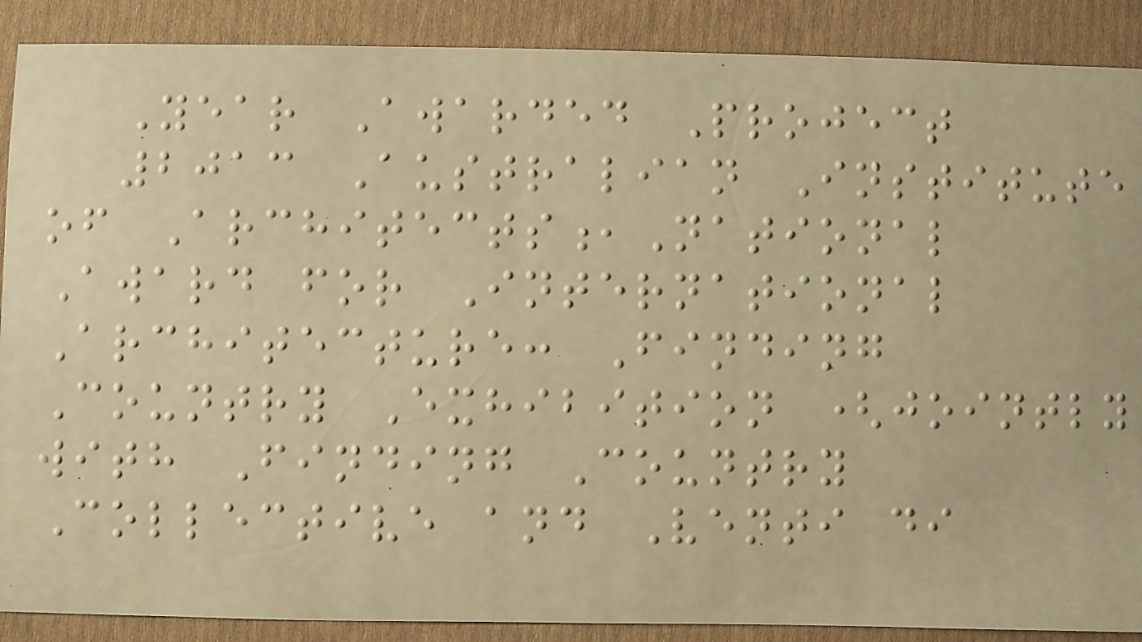Year Awarded Project
2013 Australian Institute
of Architects,National
Award for International
Architecture: Finding
Country Exhibition (jointly
with Finding Country
Collective and Venti di
